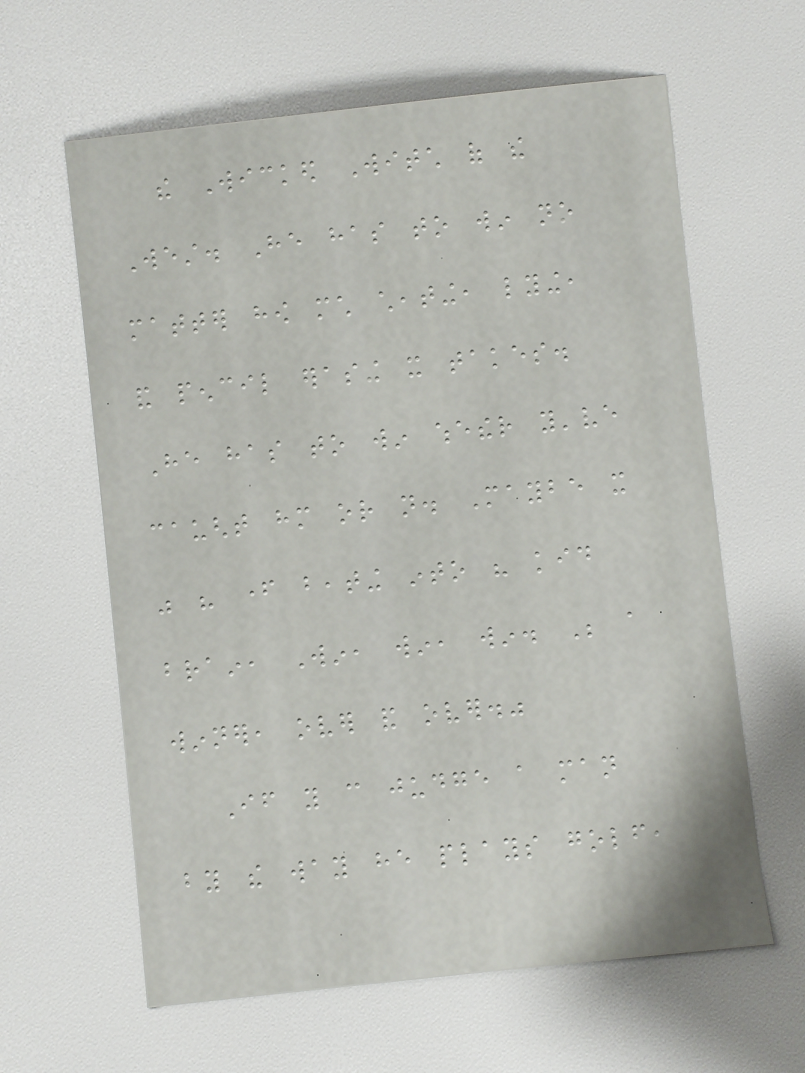the Wicked Witch of the
West. He has to win no
matter how much cheating, lying,
and pencil erasing it takes.
He has to win whether you've
caught him or not. Maybe it
was his father beating into his kid
brain, Win, win, win. Be a
winner, over and over."
If you can judge a man
by the way he plays golf,
